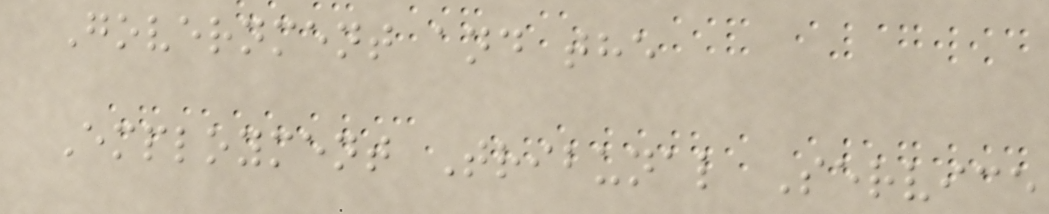Government and the
Employment Tribunal Service
